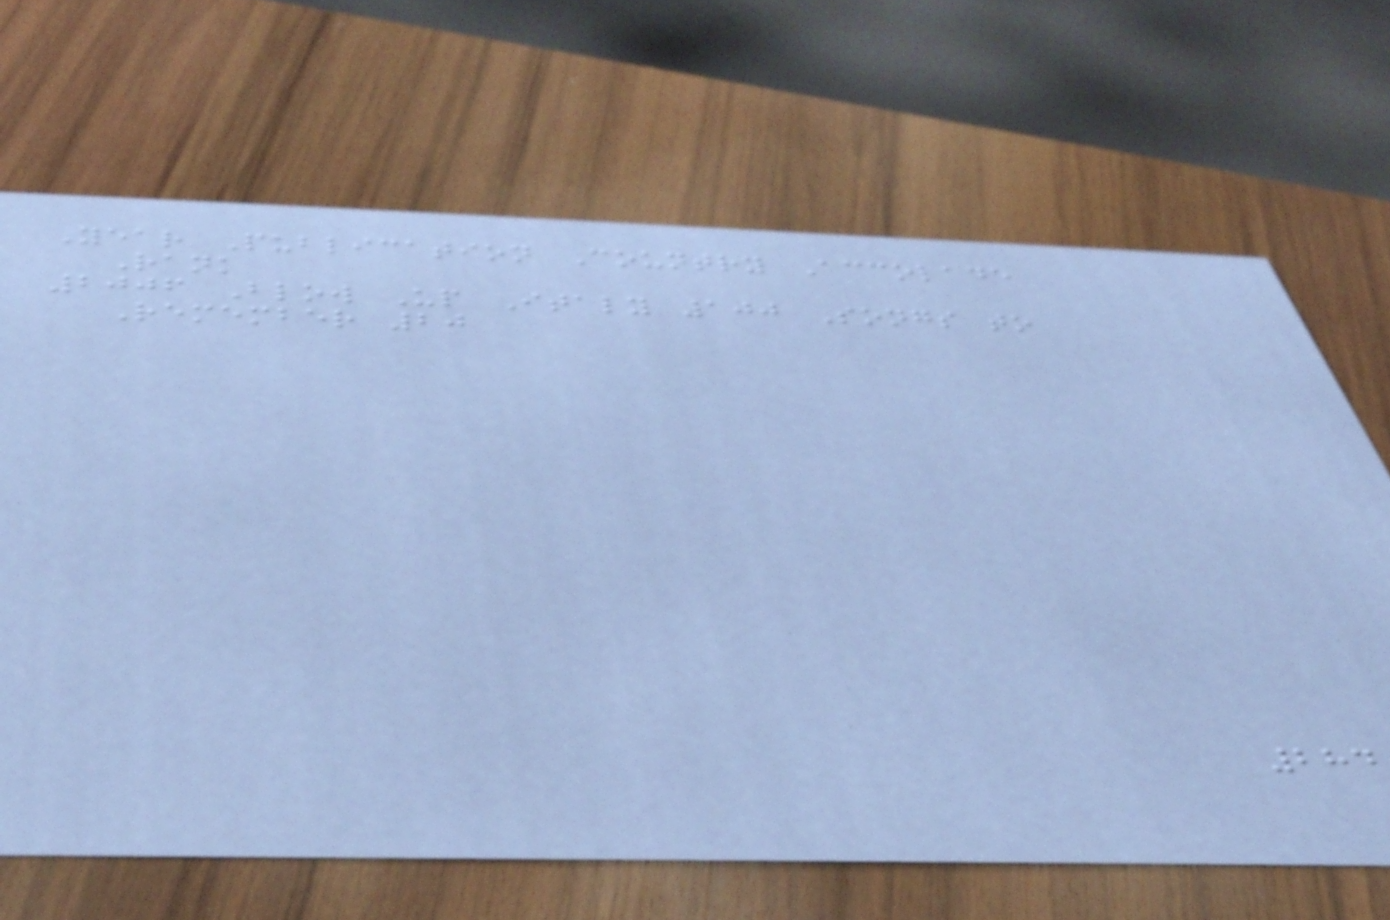Year Publication Country Accolade
Rank
2006 Blow Up Italy 100 Songs to
Remember 20
284
